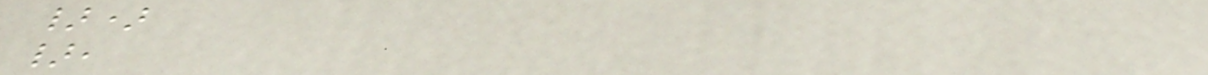})
},
